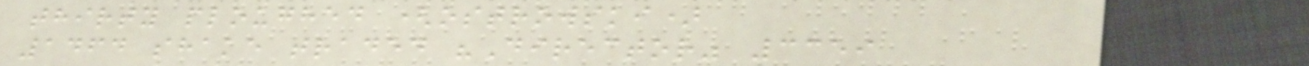thirty ploughed (ostrowski)
1464 shake traded "Director" 3359
